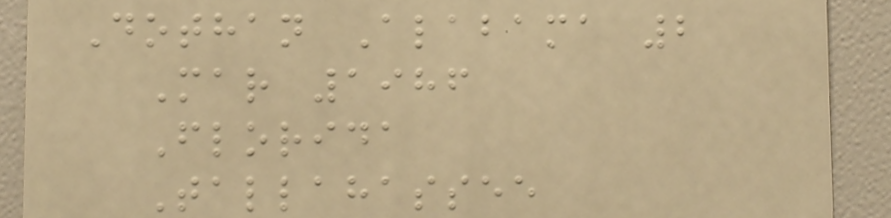Dothan Alabama 2
Mar 1986
Florida
Tallahassee
